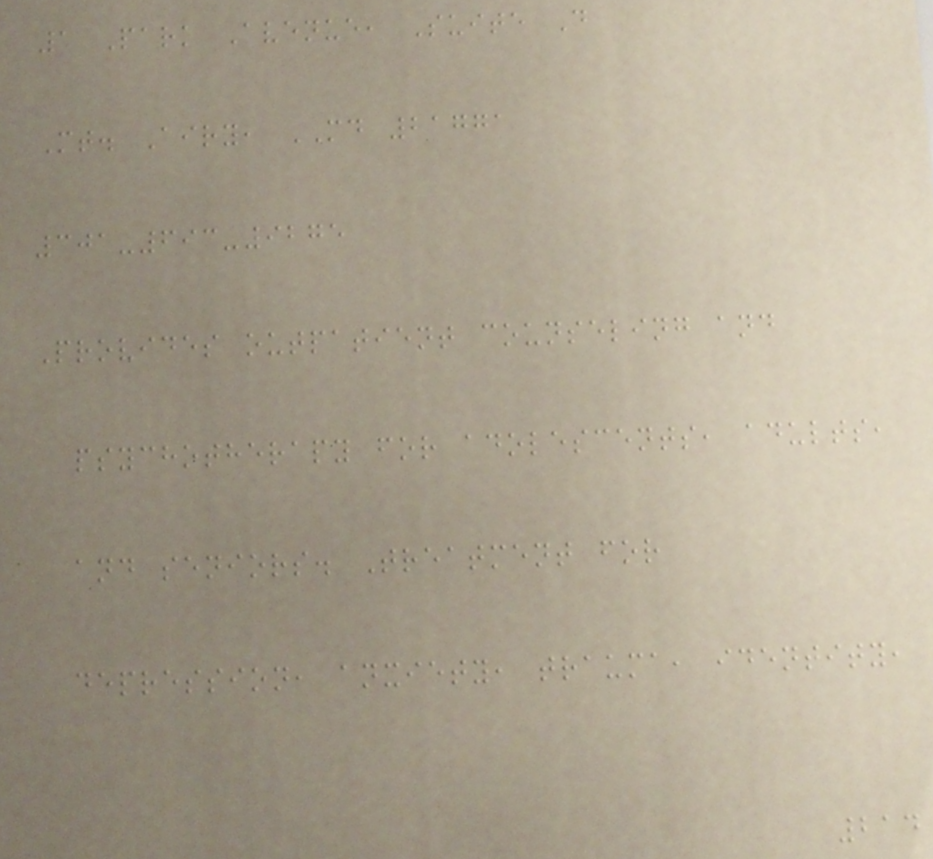1 Park Avenue, Suite D
Mt. Airy, MD 21771
301-693-9275
Provides outpatient counseling and
psychotherapy for adolescents, adults,
and seniors. Treatment for
depression, anxiety, trauma, identity,
214
